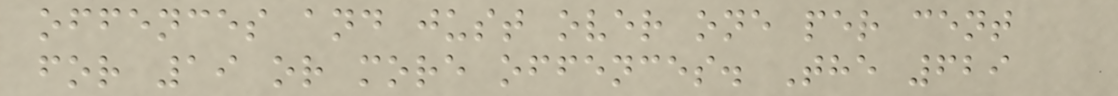offences and just over one per cent
for 19 or more offences. The 629
